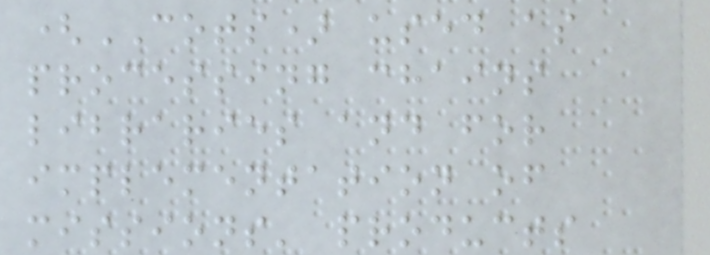(COTS) used as
processing chains
libraries and for
implementation of
missions' products
